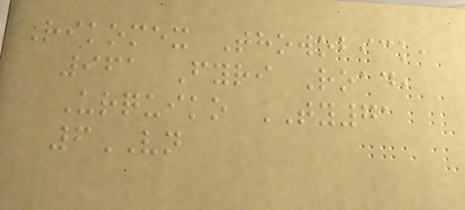Rikomex Thowobick,
961 Fyri Road,
Urquiko TY71
6VN
